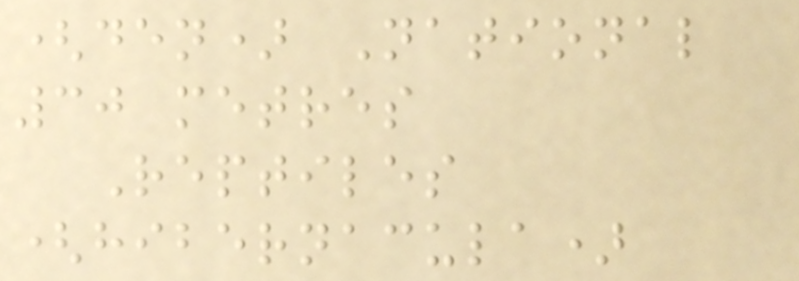(den) National
30 metres
Reptiles
(hibernacula)
